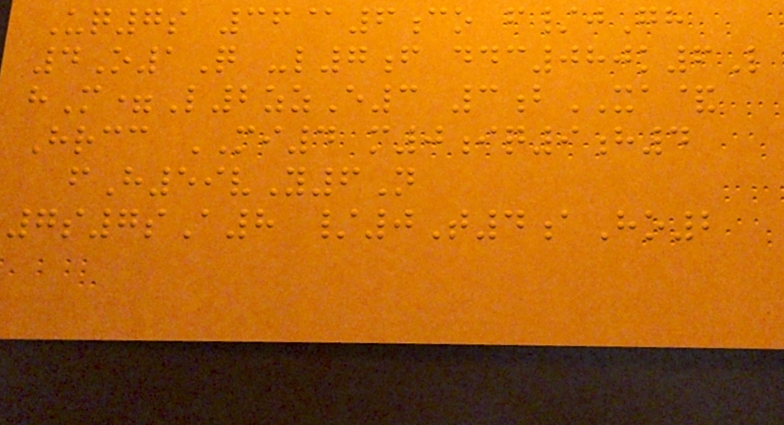Uq7s 36@6co f/jGh
4O1Q -l7f ddc080k6L
hM=L2zzE3 3bXA&
Hrcc MI4 m0iq9h4
fH59vY6N
7s7sA8 /0T4aHo2
